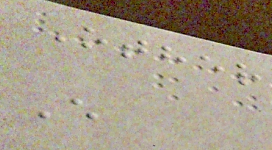Other
E
